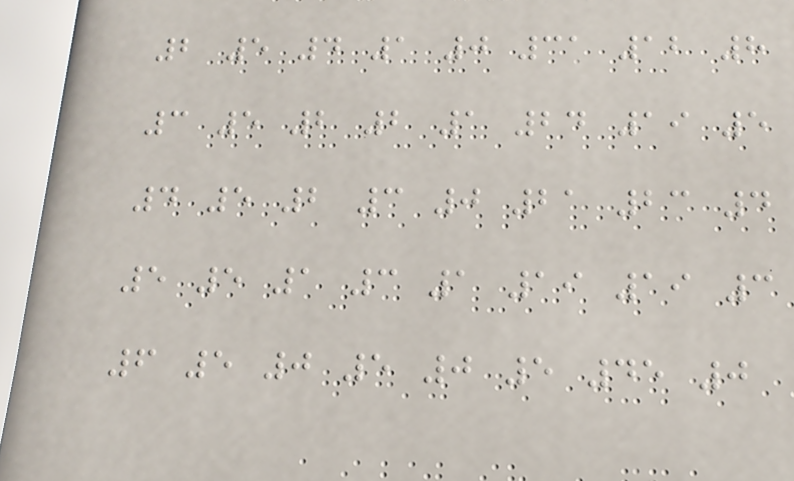2 5 4 1 0 31 12 8
3 5 2 2 1 24 19 5
4 5 2 3 0 21 23 4
5 5 1 3 1 19 19 3
6 5 0 5 0 5 45 0
